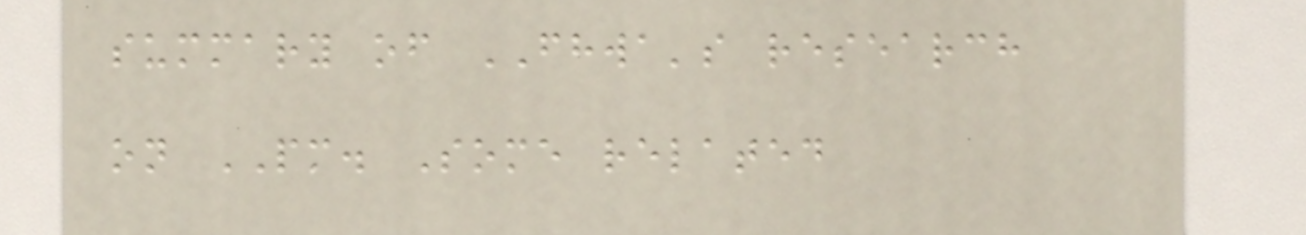summary of FHWA's research
on PM. Some related
